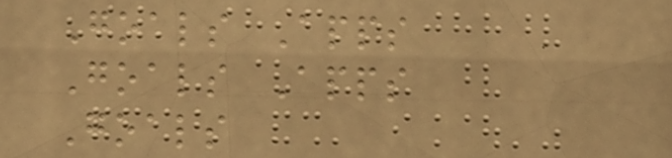Goals Apps
Goals Apps
Goals
